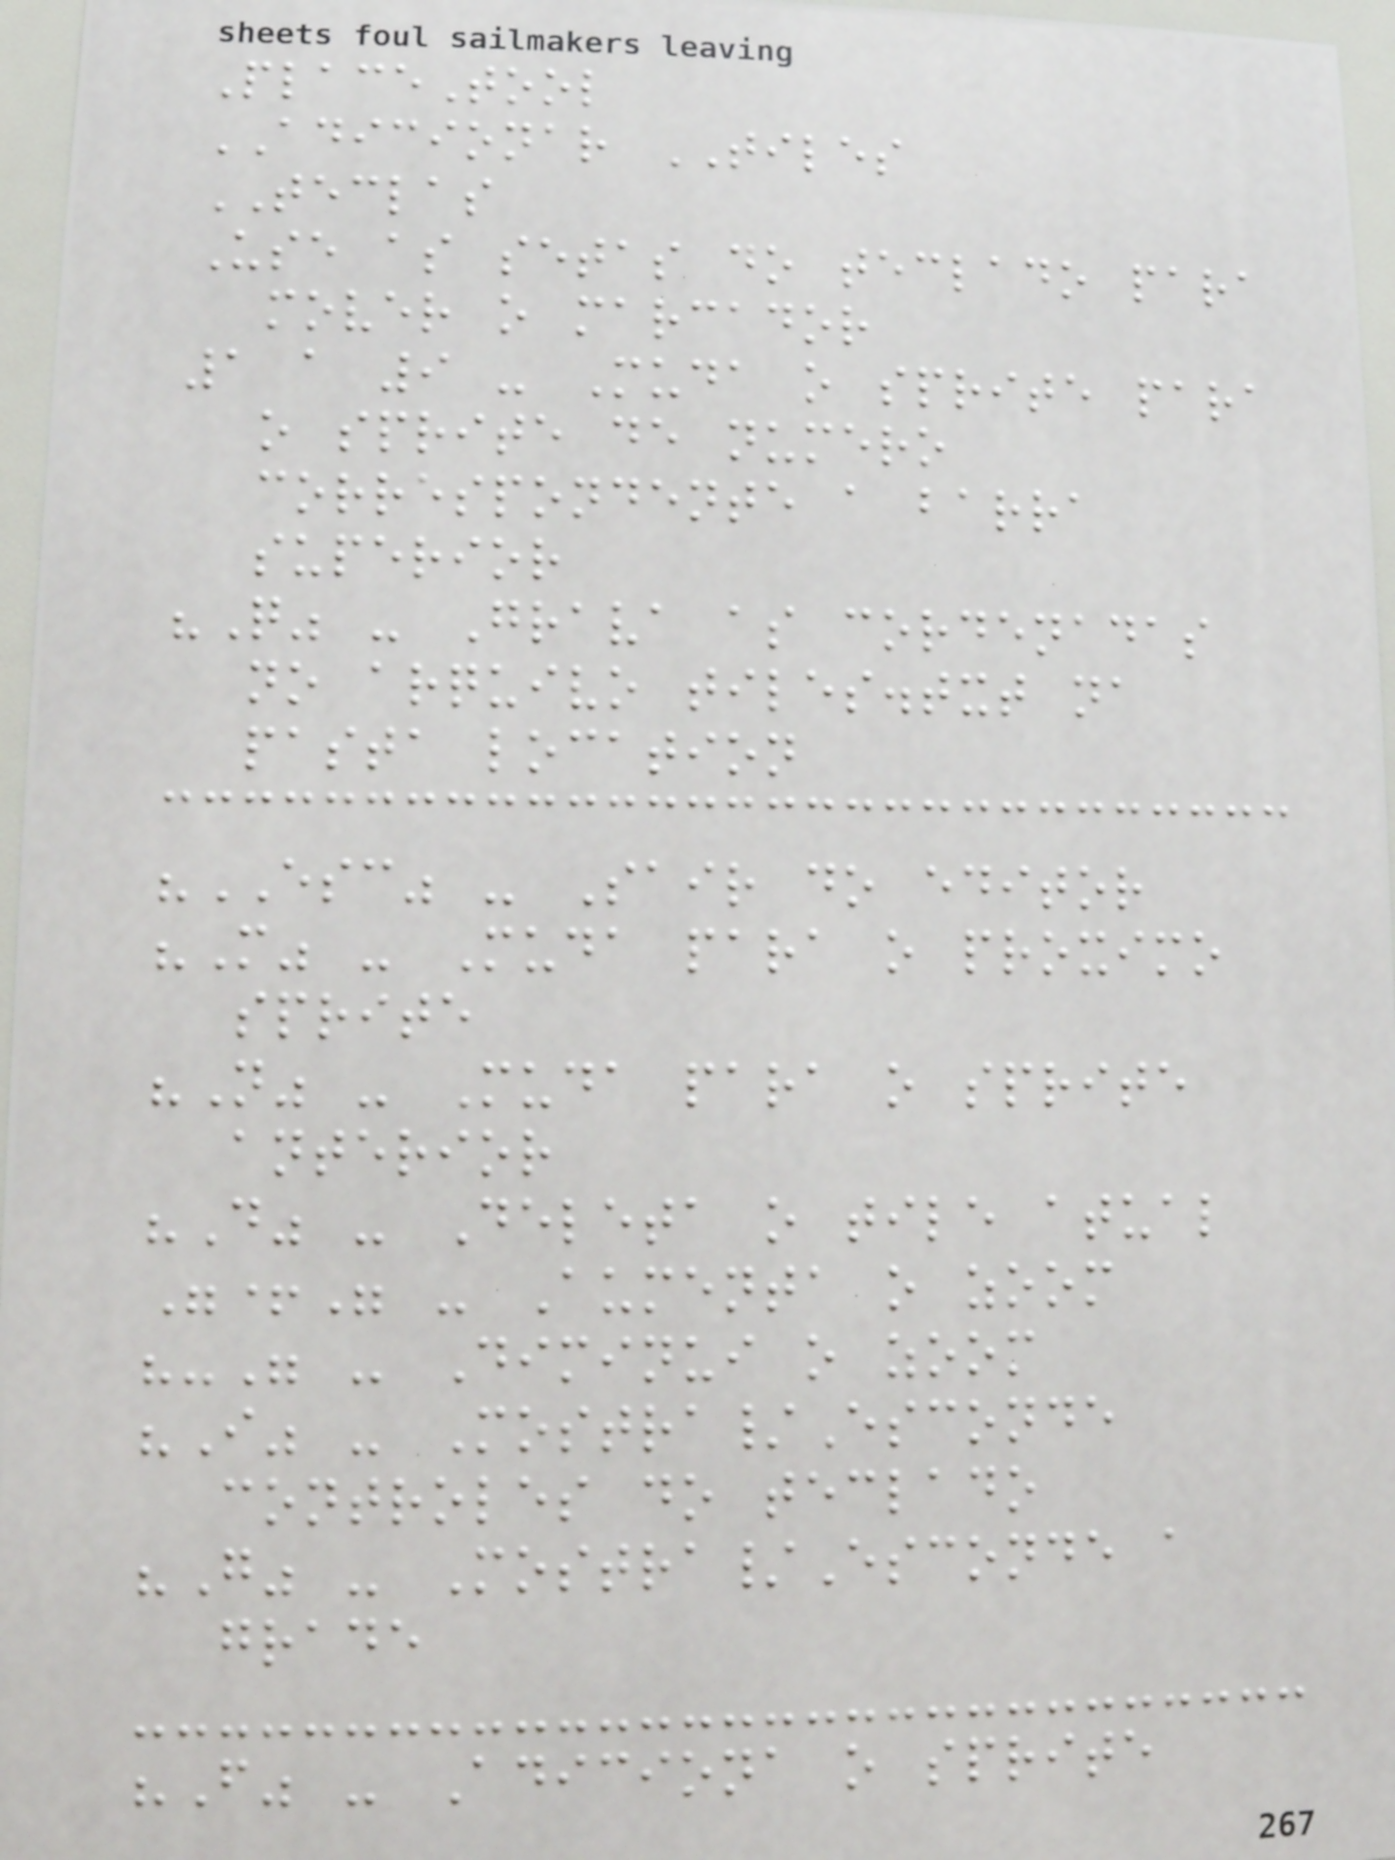PlaceTool
ADICIONAR TILES
TECLAS
Use as setas do teclado para
mover o marcador
1 a 9 - Muda o sprite para
o sprite de numero
correspondente a barra
superior
"Q" - Grava as cordenadas
no arquivo tiles.txt na
pasta location
"ESC" - Sair do editor
"M" - Muda para o proximo
sprite
"N" - Muda para o sprite
anterior
"D" - Deleta o tile atual
"+" - Aumenta o zoom
"-" - Diminui o zoom
"I" - Mostra/Esconde
controles do teclado
"G" - Mostra/Esconde a
grade
"F" - Adiciona o sprite
